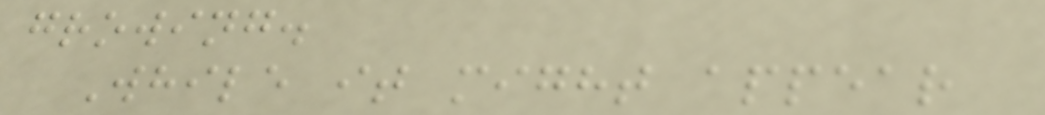growing.
While it might appear
